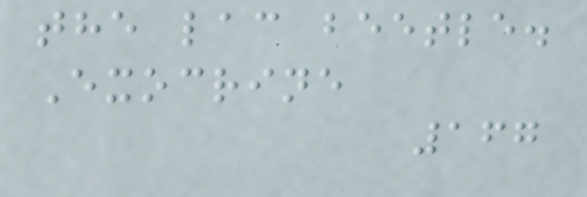the lac beetle.
Exocrine
167
